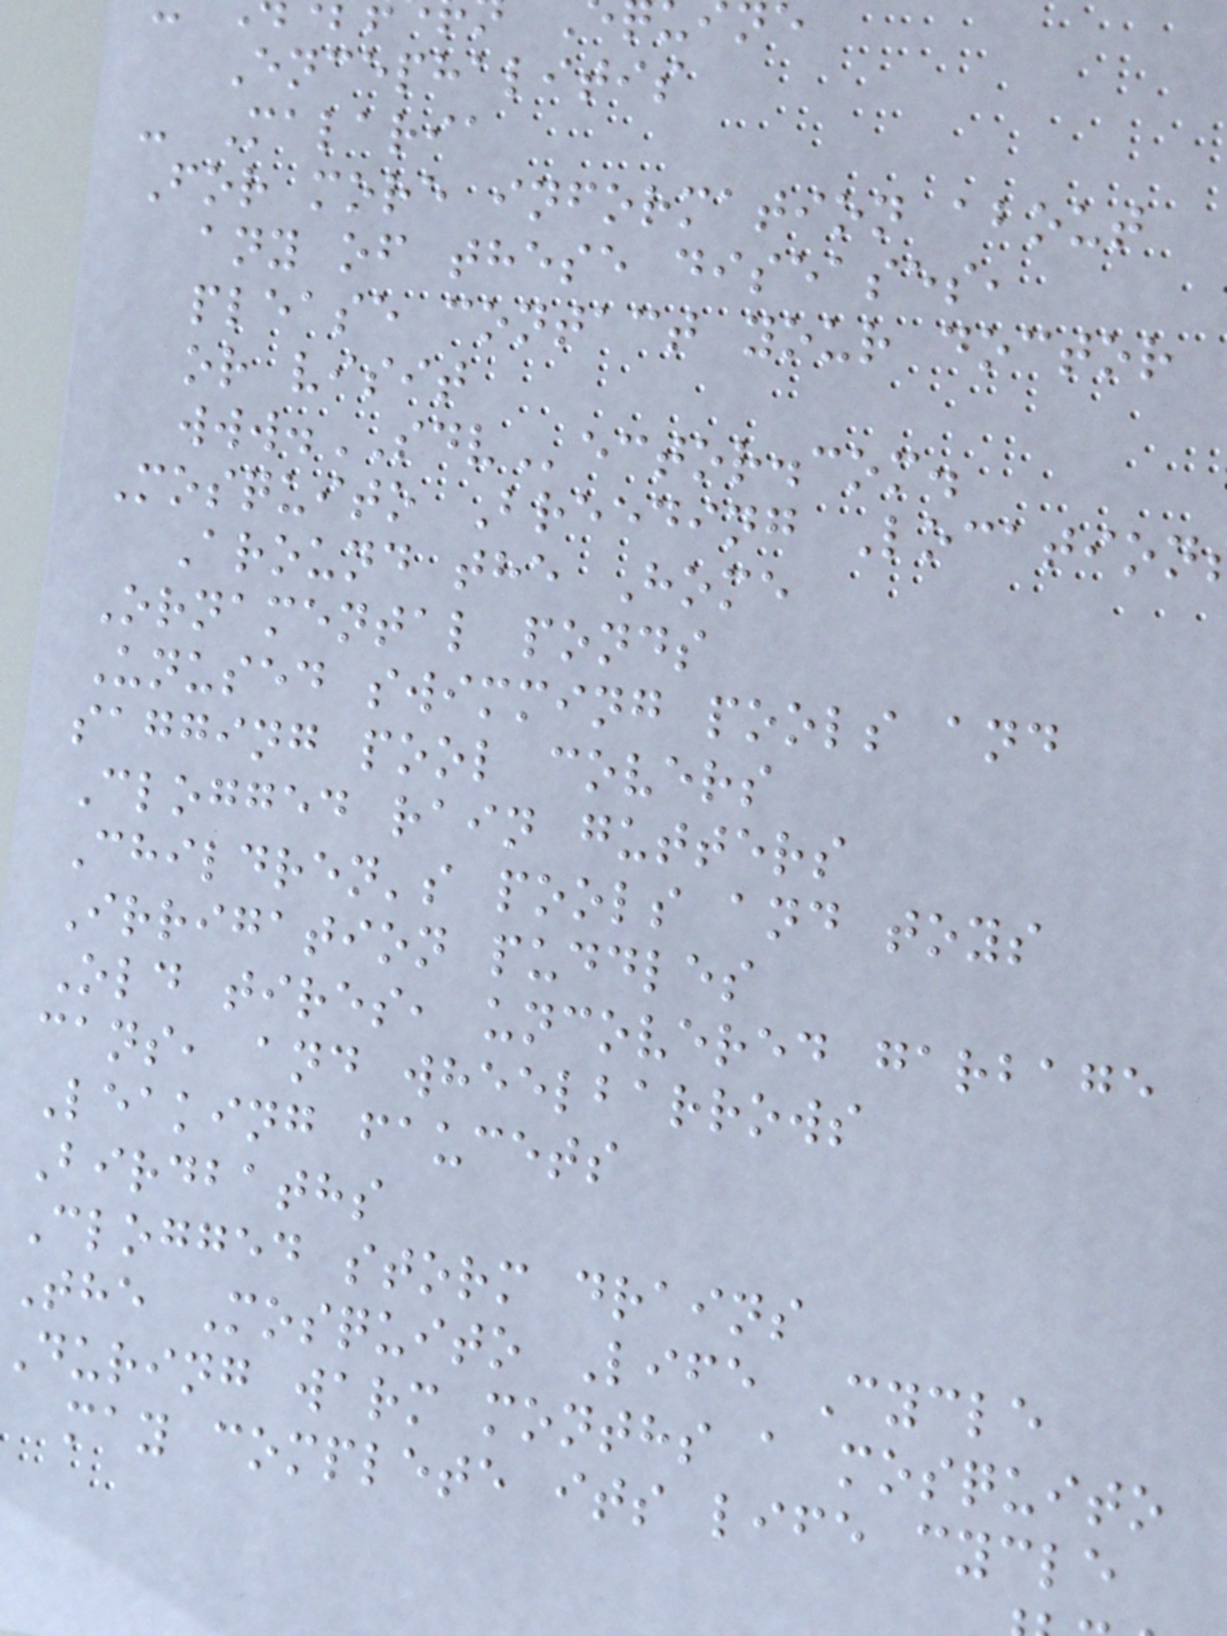Encephalitis
- Malaria
For more information about
any of these diseases,
please contact your doctor
or visit
www.SDVector.com.
Mosquito Breeding Location
Around the Home
Ornamental ponds
Unused swimming pools and
sagging pool covers
Clogged rain gutters
Children's pools and toys
Irrigation puddles
Old tires, uncovered garbage
cans, and wheelbarrows
Leaking faucets
Birdbaths
Clogged storm drains
The Mosquito Life Cycle
during warm months a mosquito
may complete its life cycle
